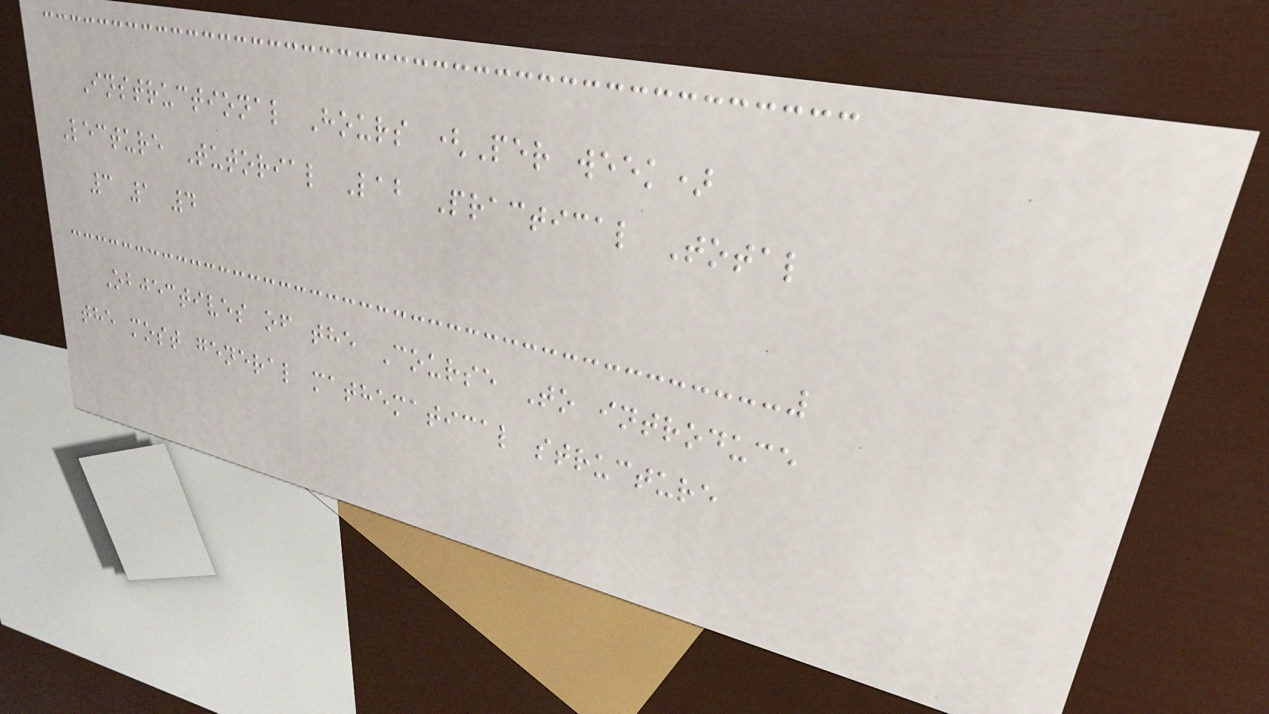Instructional Hours (Per week)
Lecture Tutorial Lab Practical Total
3 1 4
Objectives of the Course To introduce
the most general mathematical structure
